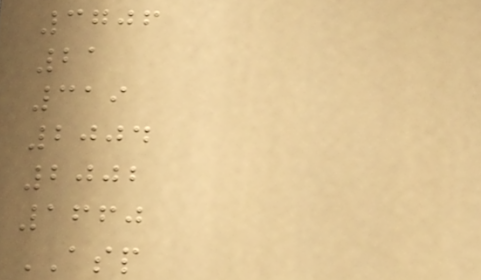3706
21
319
2004
2002
1660
ASP
